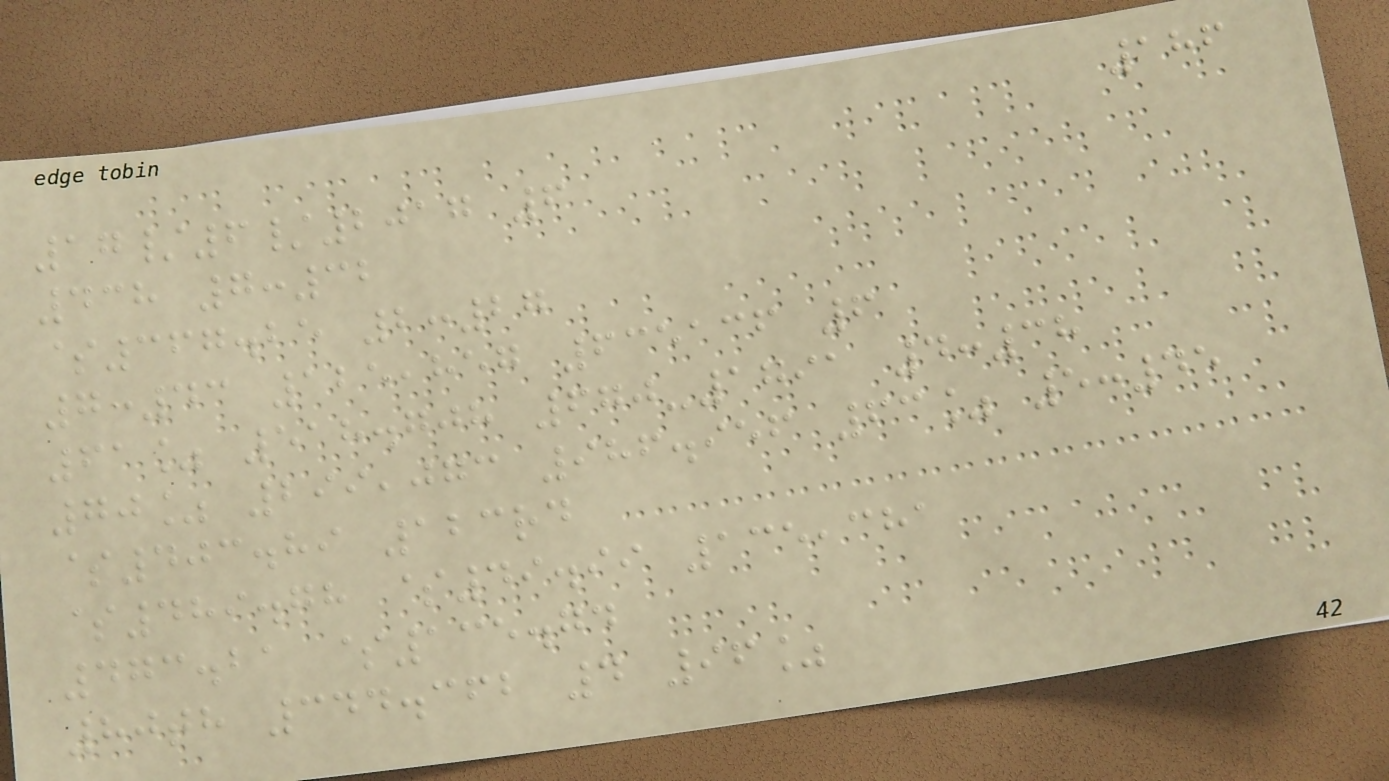186
17/6/2017 6
438 7:32
$367.25 2:27
7:43 125,857 635136 6
61% 518.708 670-1791 4:38
70% 299,073 986.956 63% 5:45
$403.89 123rd
$489.78 $49.99 135,381
473.21 $135.74
80th 344.362 4 96%
